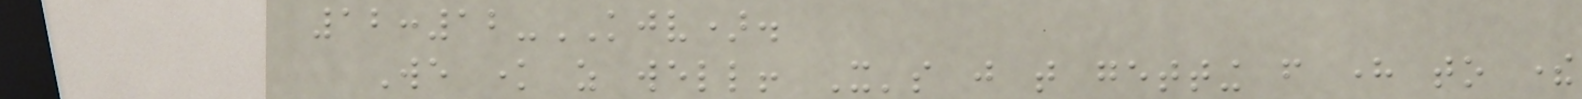12:12-KJV).
We know as well! It's just that getting from here to there
